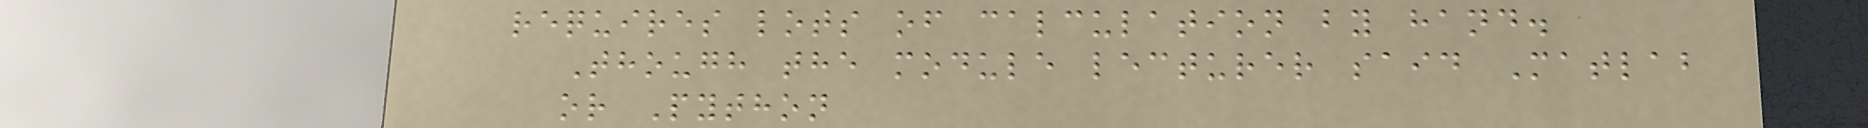requires lots of calculation by hand.
Though the module lecturer said Matlab
or Python
